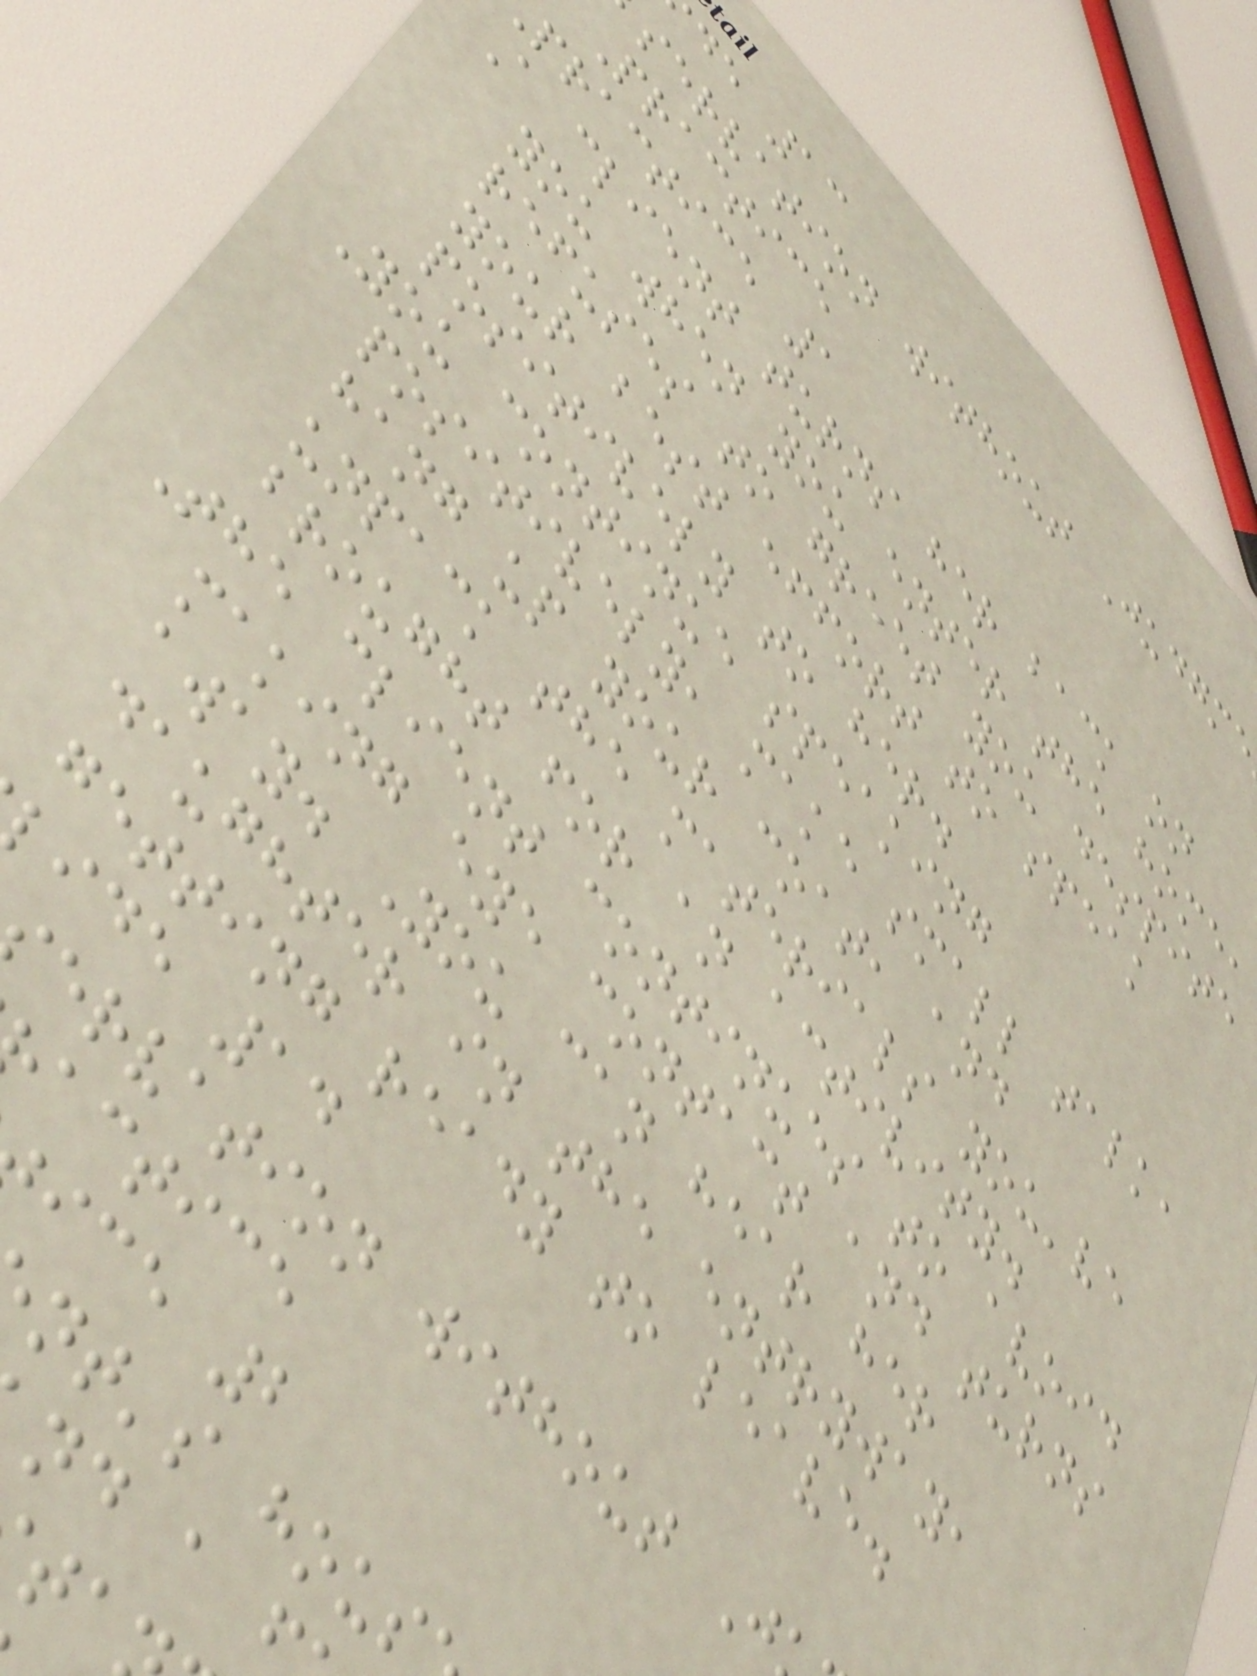de 13
servation without Judgme
Practice
practice 1
A client turns her back on
you when you enter the home,
refuses to greet you despite
your best effort to speak
positively to her.
You continue speaking
positively, make small talk,
hang up your coat, and
unpack the materials you've
brought for an activity.
The client continues to avoid
making eye contact and turns
away. You can hear her
daughter in the entryway,
getting ready to leave.
ide 14
ervation without J
actice
ice 2
nt's hous
